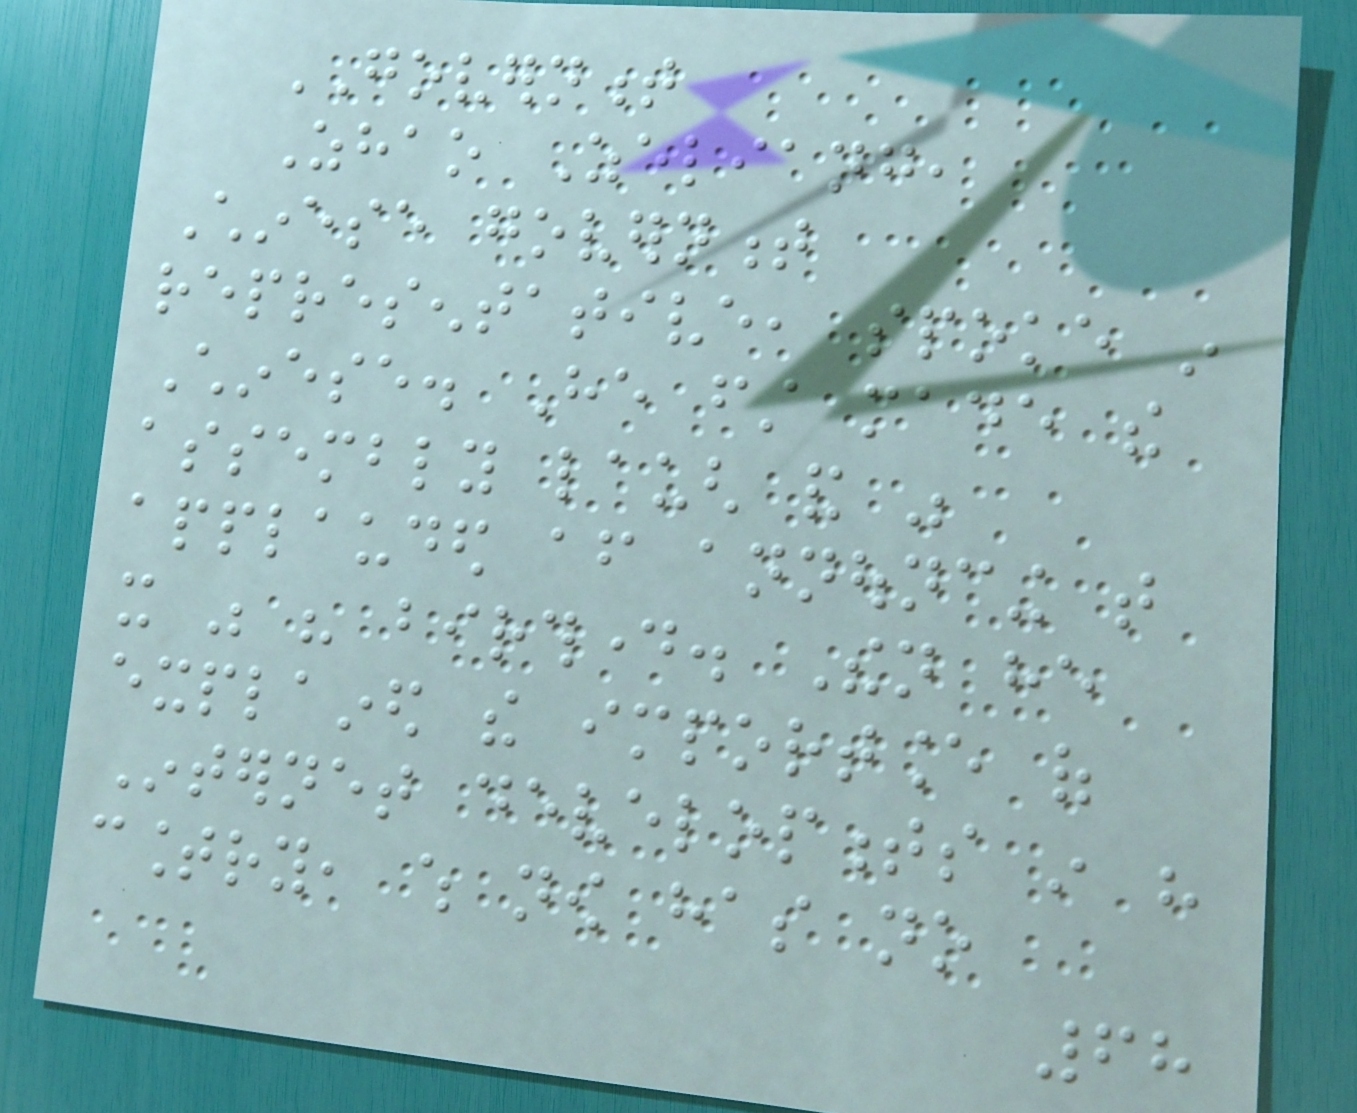GOVERNMENT
Zhao Zeliang,
Chinese government
representative, spoke in
Chinese. He first made the
assembly laugh and was
applauded after announcing that
it was his birthday. Then he
explained the importance of
Internet developments in his
country, which now has no
68
